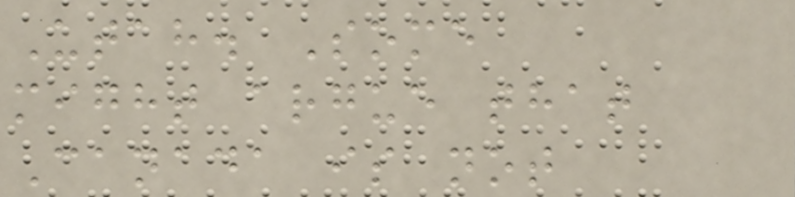Utah. Some
might argue that
Canada is not
